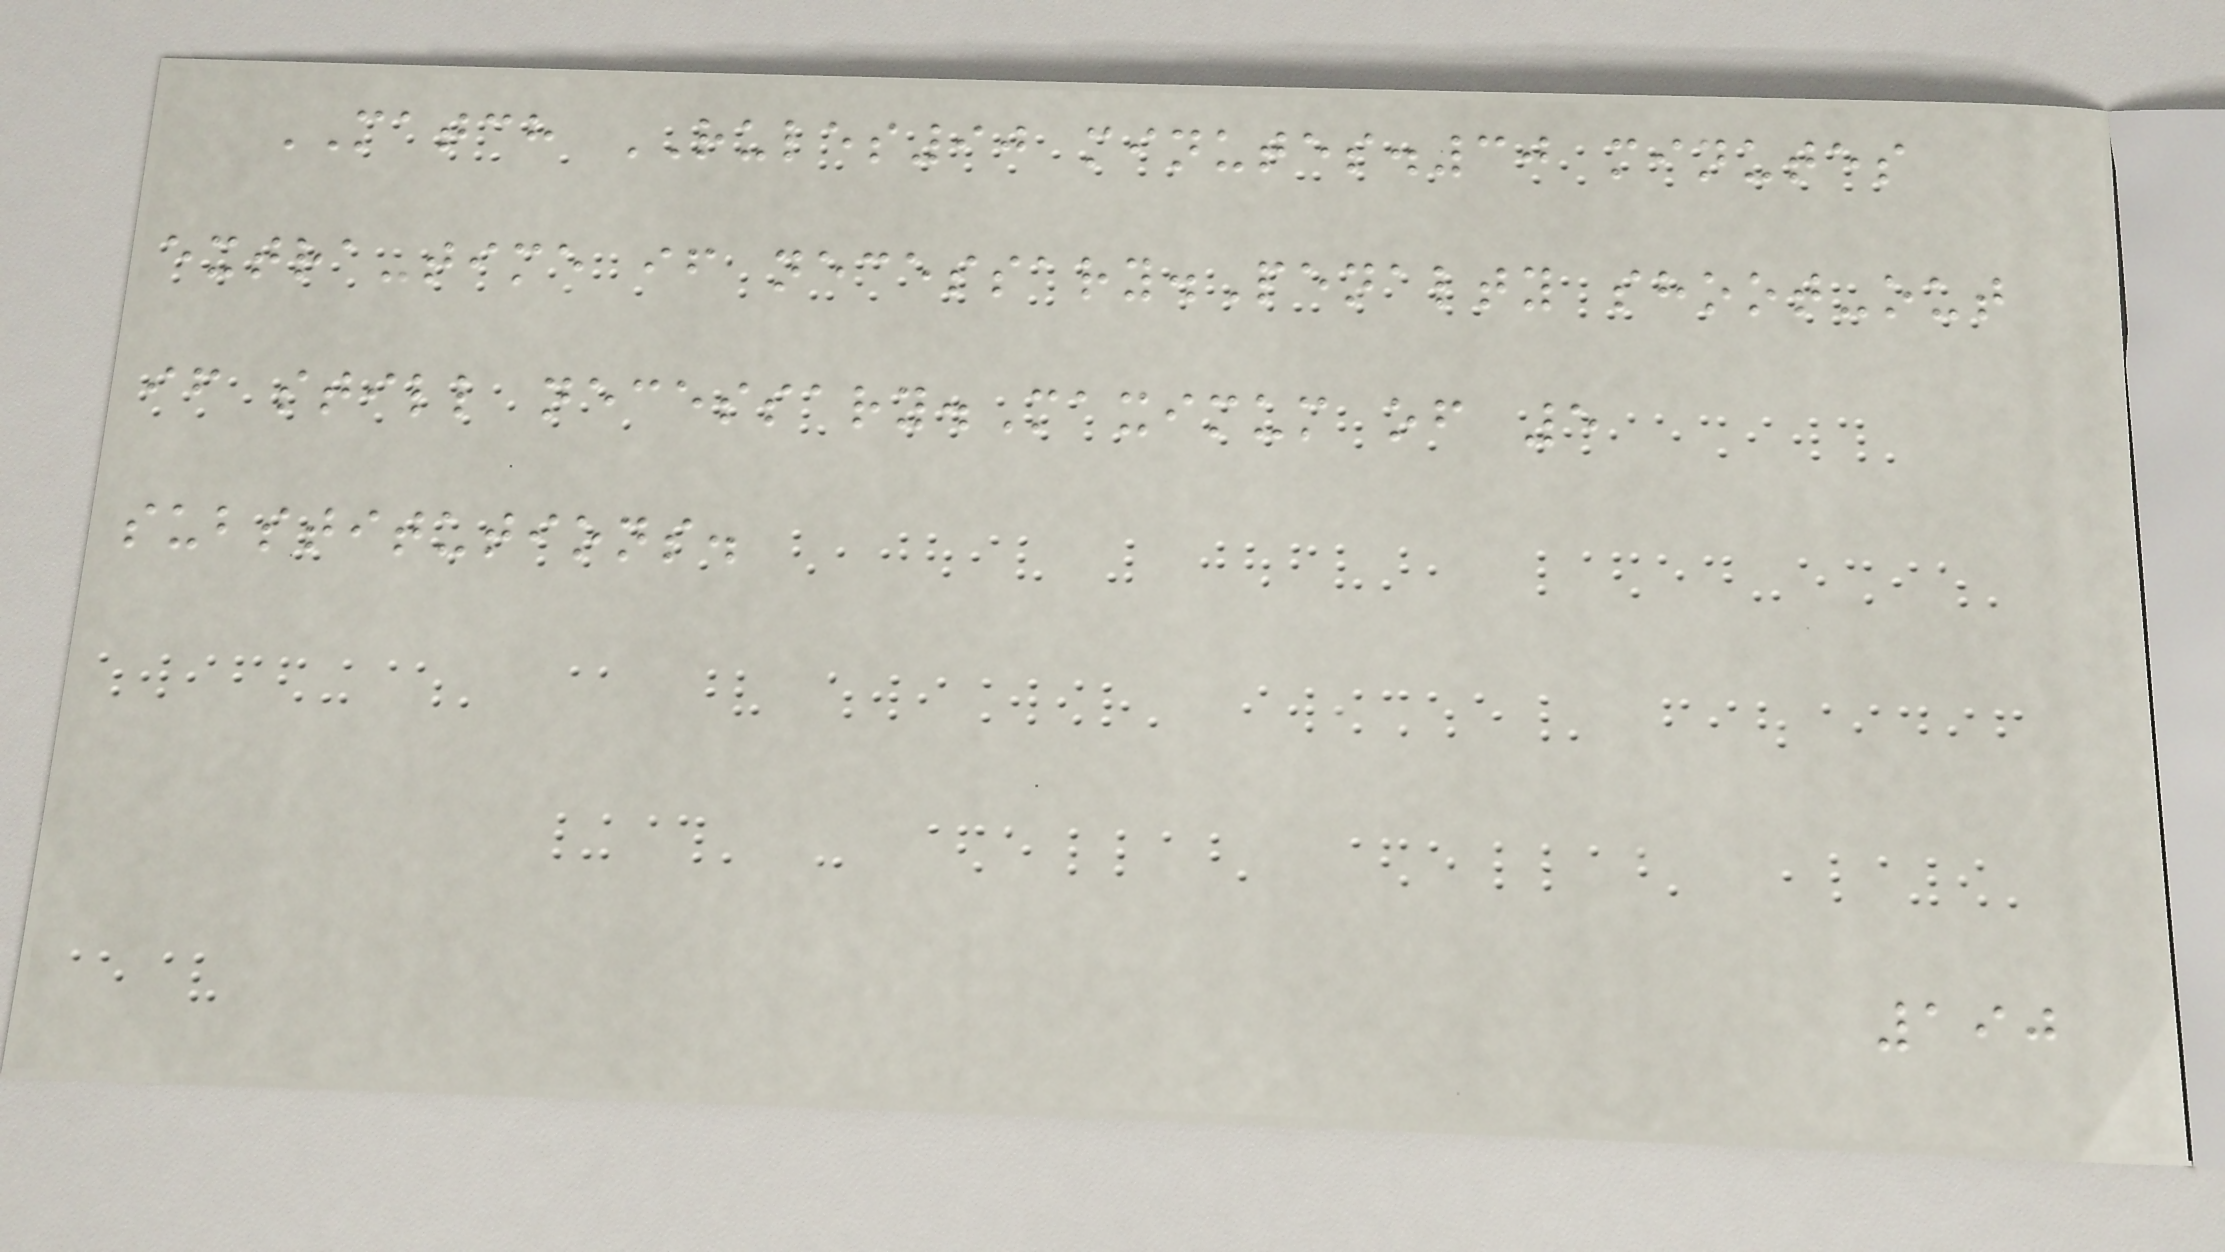MATCH RULES90 minutes.30 minutes
extra-time if necessary.Penalty shoot-out
if still necessary.Maximum of 5
substitutions.
190
